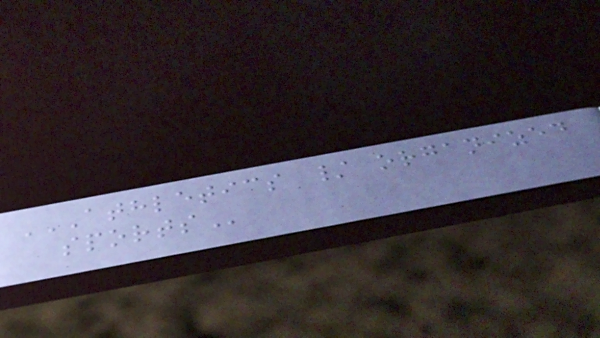ATHLETICS / ORGANIZED
SPORTS
